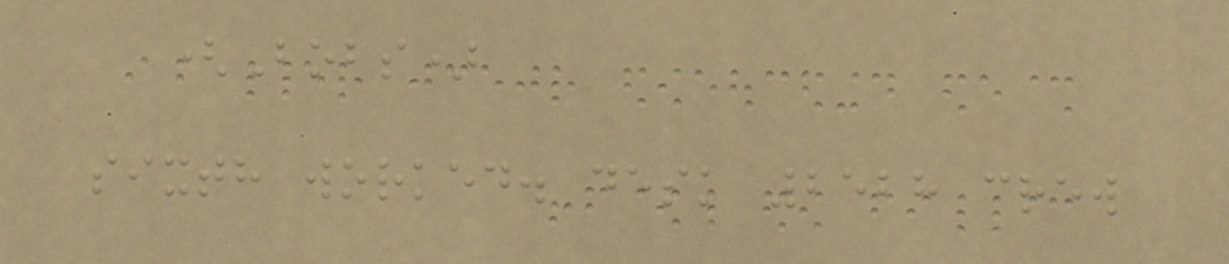(Bobs)
sixth worked. desk 2528 crew
